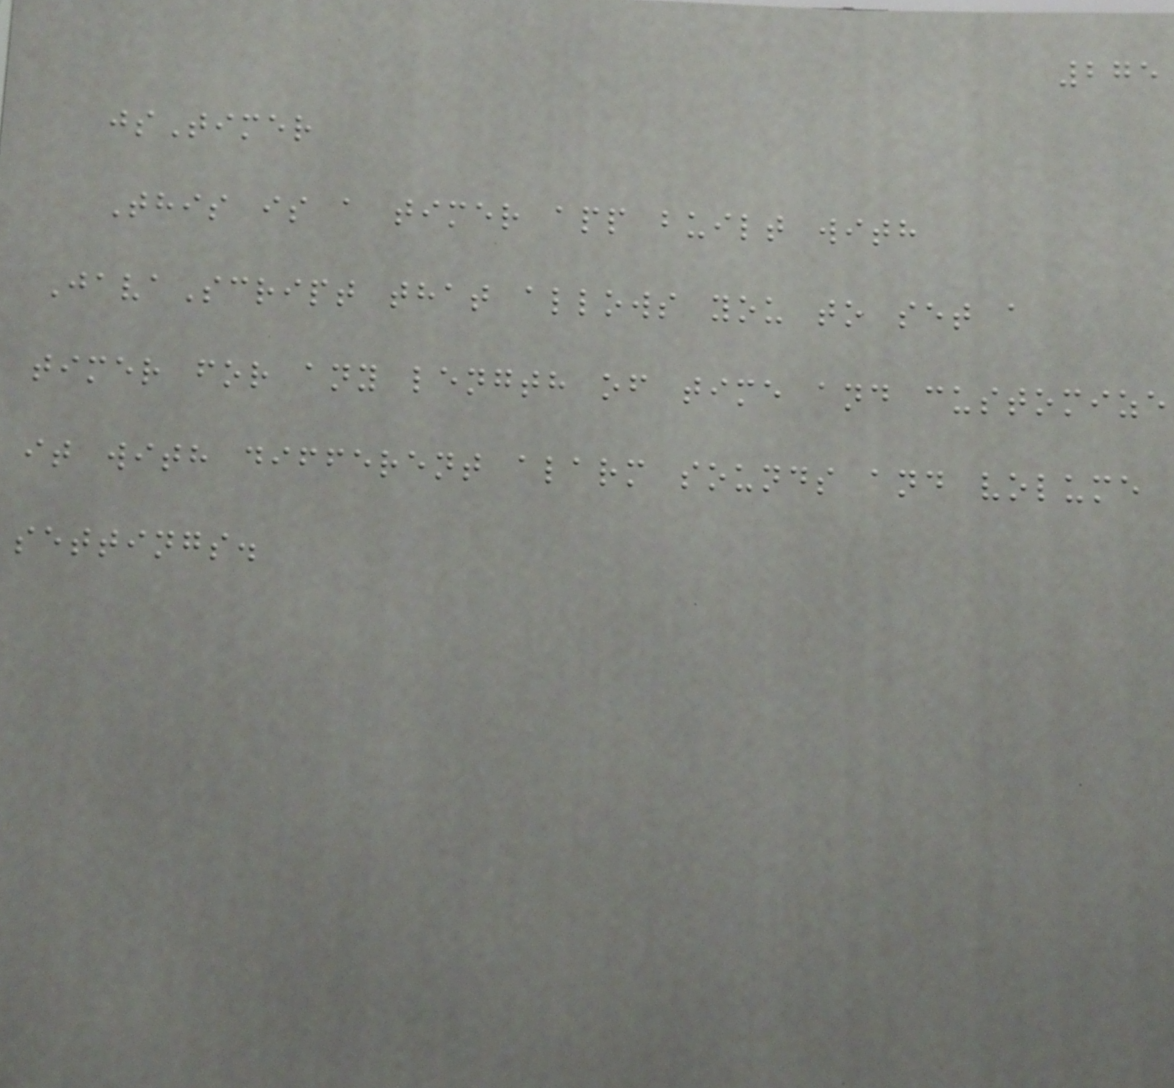275
jsTimer
This is a timer app built with
JavaScript that allows you to set a
timer for any length of time and customize
it with different alarm sounds and volume
settings.
